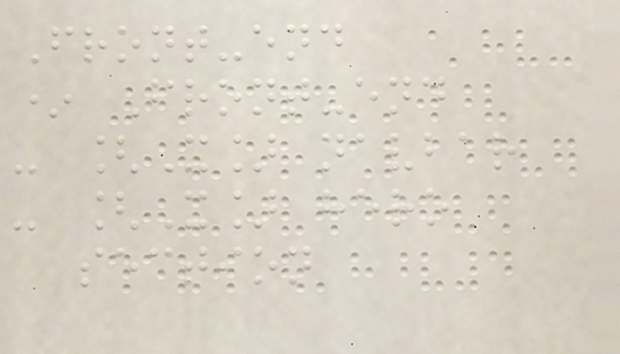Front-end
* Front-end
- [X] navbar
- [X] hero
section
